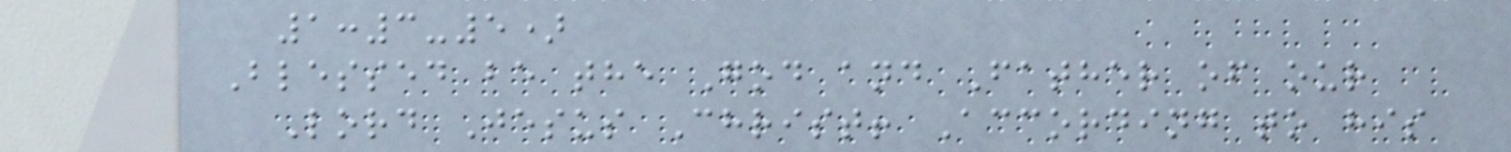1:3-5)
Blessed be the God and Father of our
Lord Jesus Christ! According to his
